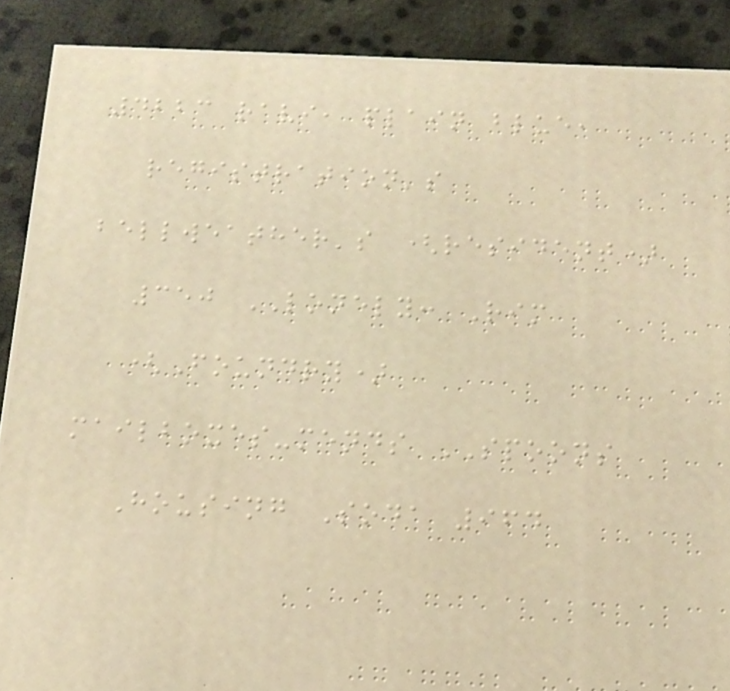4223 ravi, plain blue,
registration's
bellweather's (resident)
350 LONELY: Rim
(Foundry)
mailboxes-mends SPOONS
Housing Soda 964
